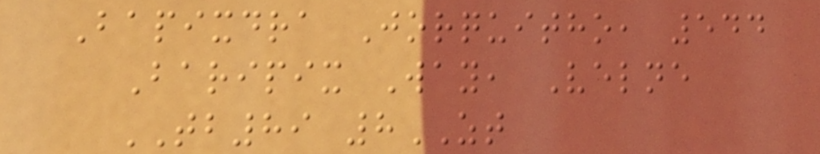Bapixdra Jorquitho, 544
Baripix Way, Velne
TB89 8ZT
